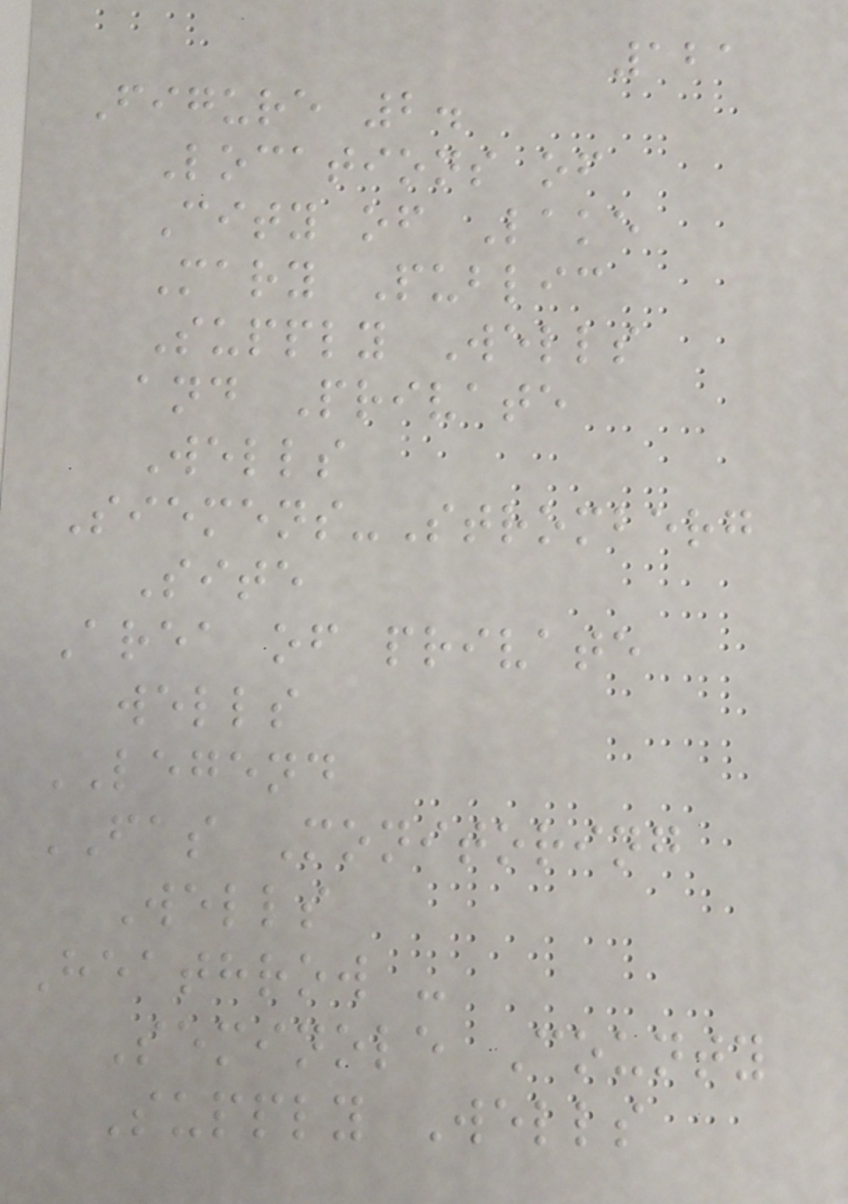121
Figure 2.
Locations of
City of Lake
Mary Public
Supply Wells
and Private
Wells
Siemens-Stromberg
Site
Area of private
wells
LEGEND
FAS Monitoring
Wells
Heathrow -
Seminole County
Supply Wells
